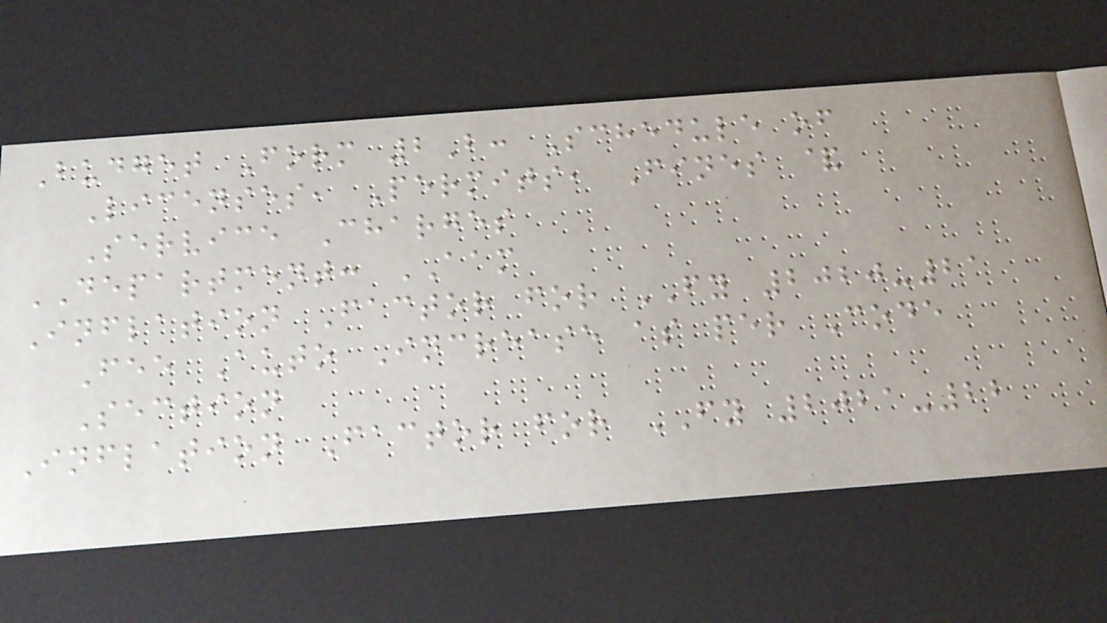Budget Form 2B: Schedule of
Licenses, Permits, Fines &
Service Charges
DEPARTMENT: AAM
Inflation Factor for FY 2020-21
Fee Auto Increase as per Code
Section
Inflation Factor for FY 2021-22
